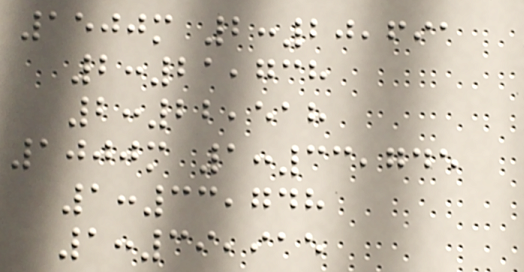1500m 2:20,691
2:21,738
2:22,518
1000m 1:33,745
1:33,748
1:39,915
